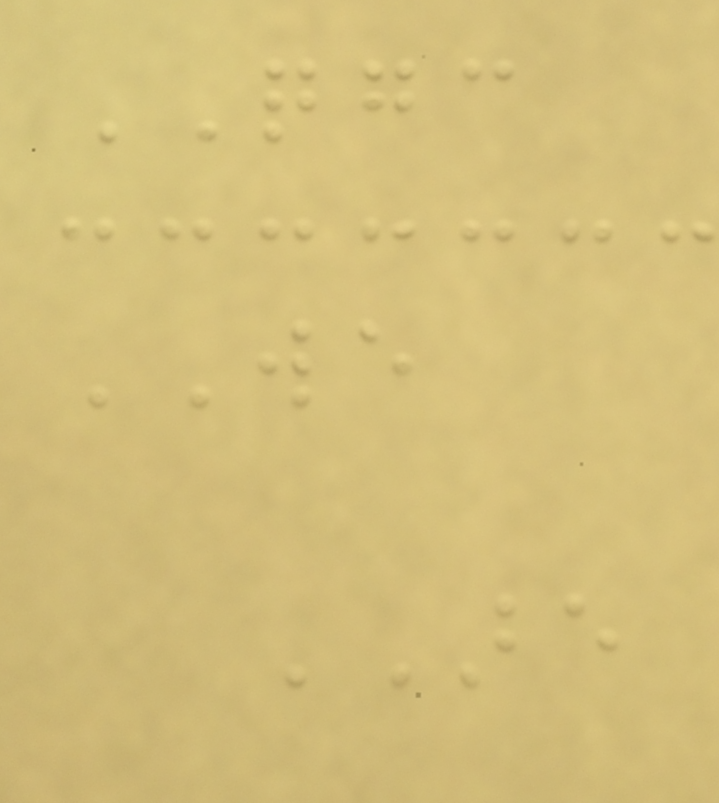QGC
WE
ARE
